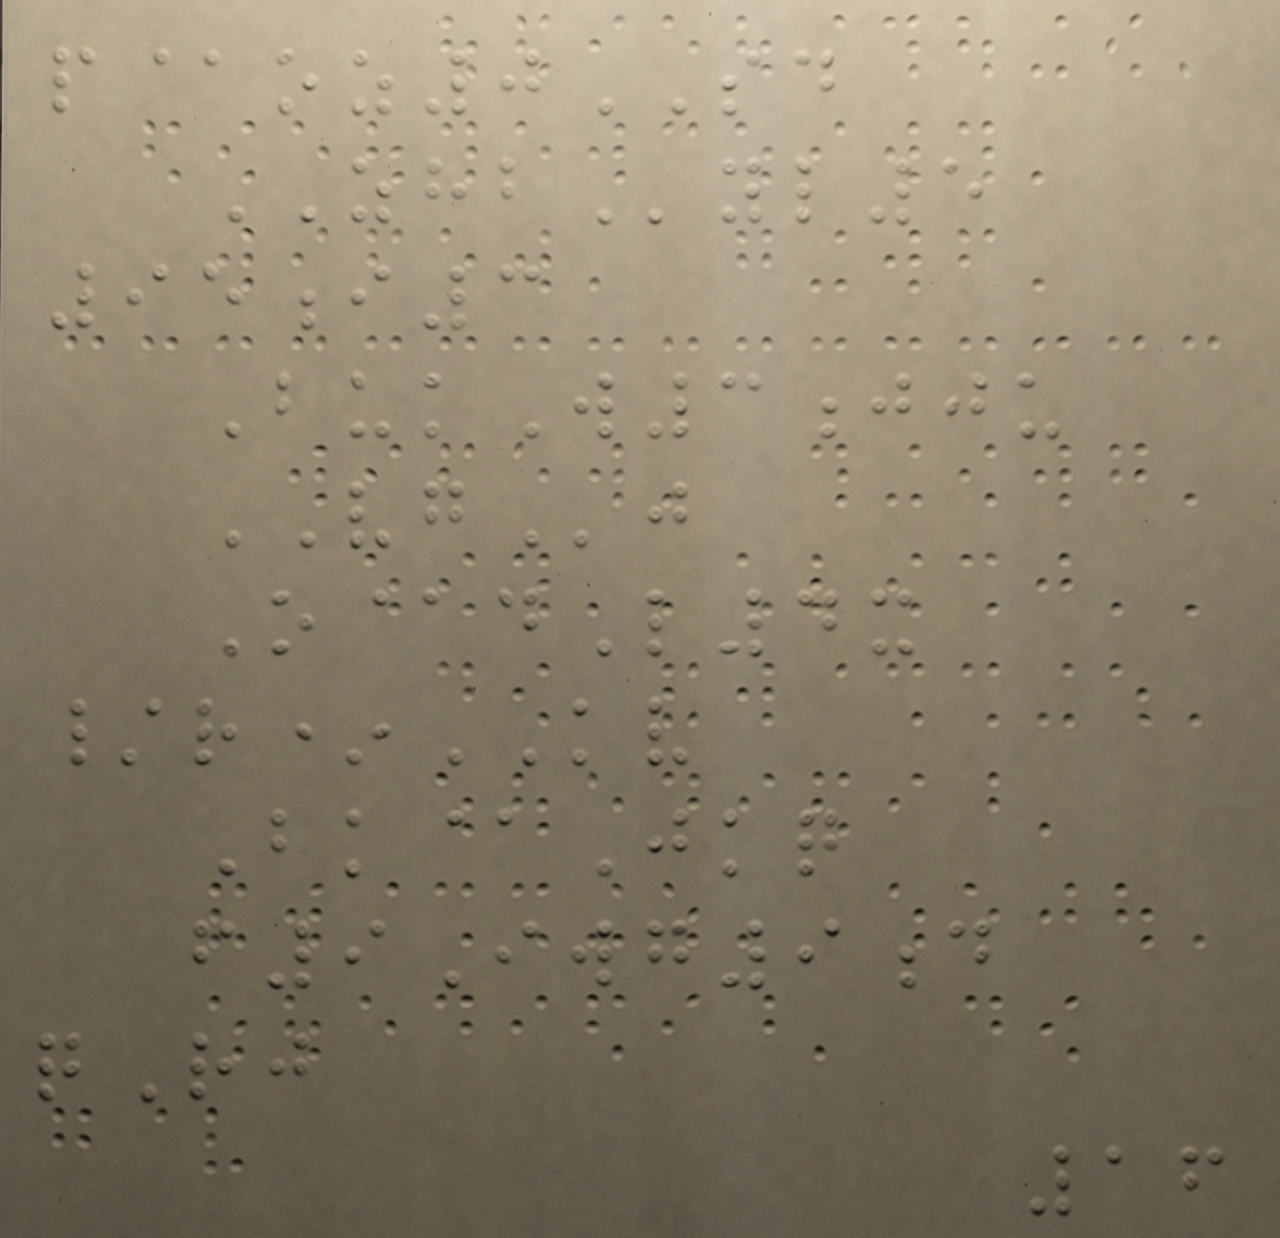p@oz0SD
ZHByl5
95i3
BukW3jju
VGj
O@dL4x
/r*KV
Bk@Jkq
f9Iwg9d
qRj
16
